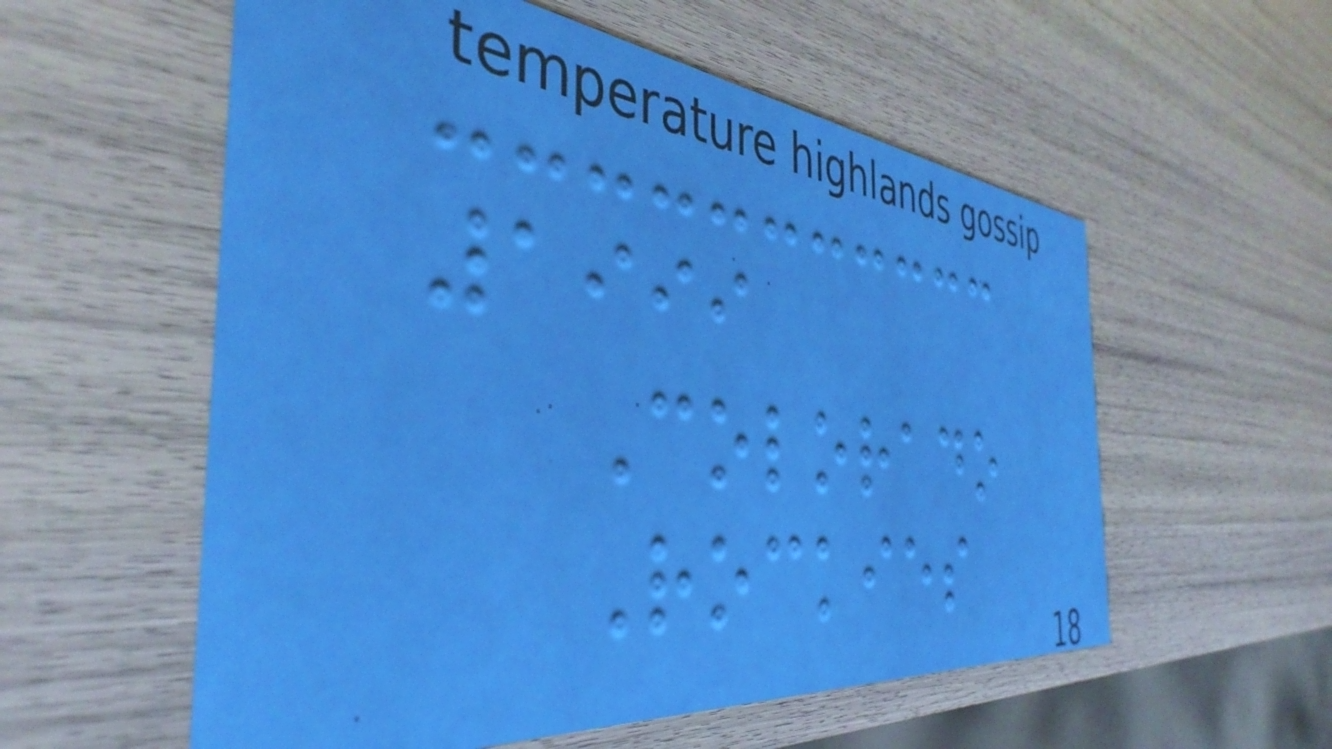1999
Colorado
Rockies
